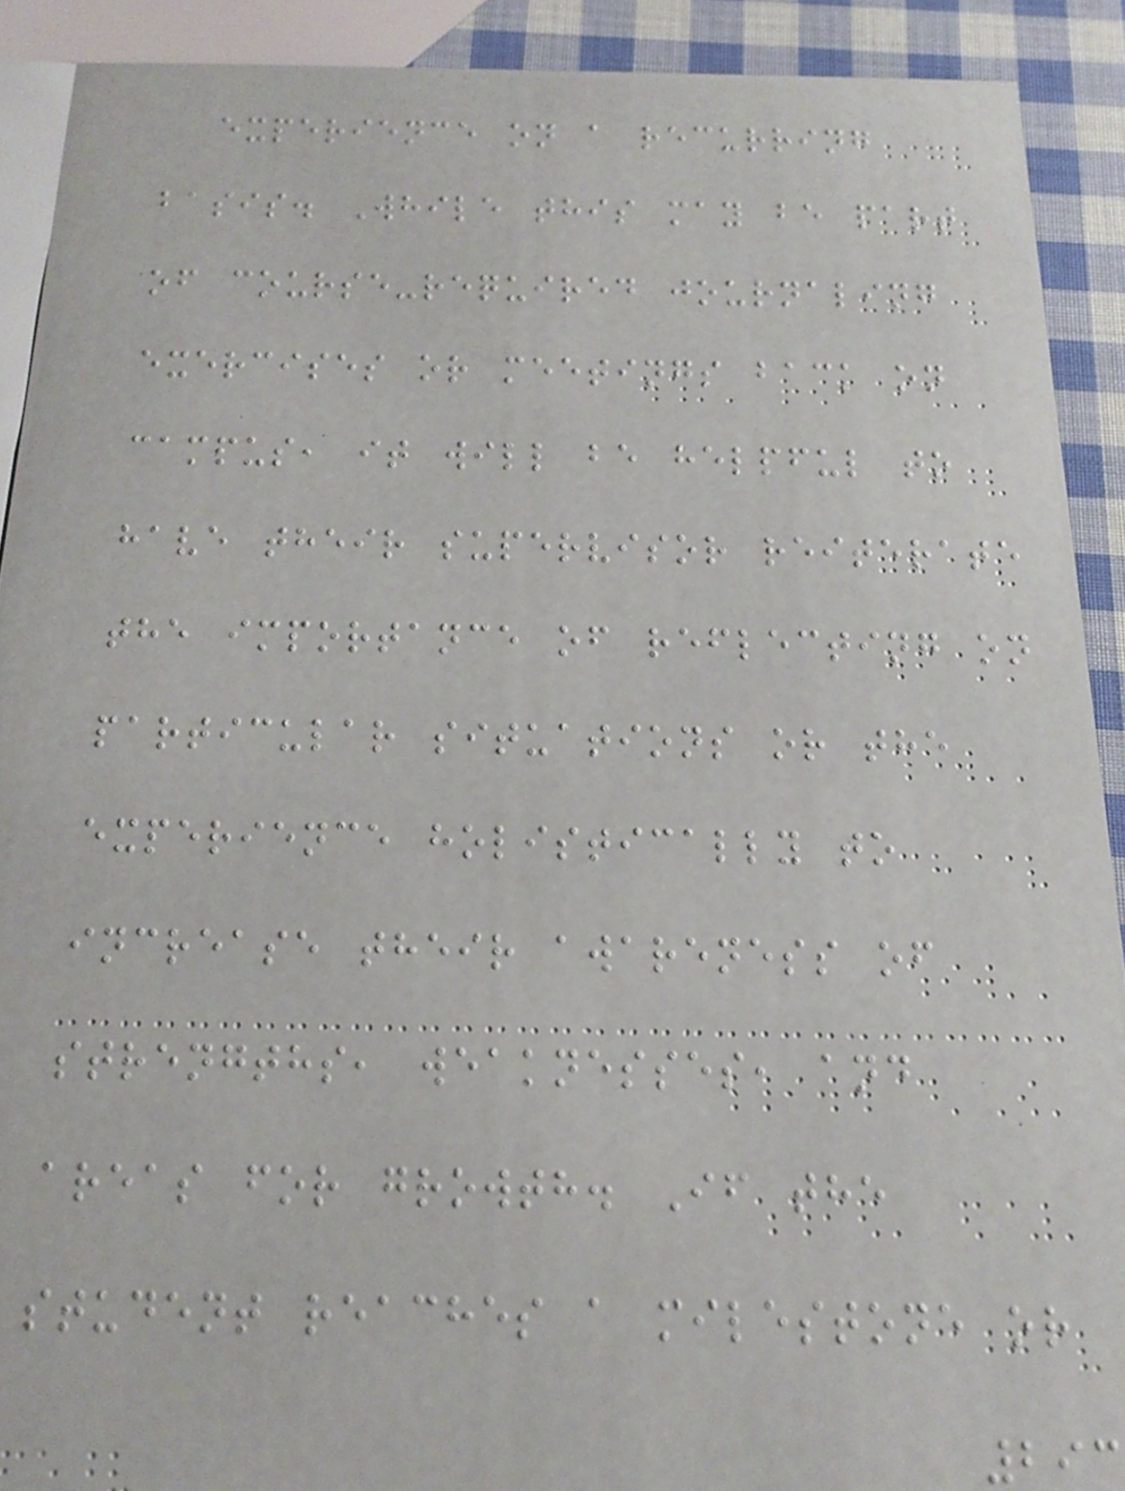experience on a recurring
basis. While this may be part
of course-required journaling
exercises or meetings back on
campus, it will be helpful to
have their supervisor reiterate
the importance of reflecting on
particular situations or the
experience holistically to
increase their awareness of
strengths, weaknesses, and
areas for growth. If the
student reaches a milestone or
293
